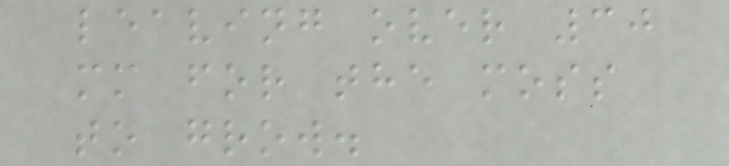leaving over 30
mm for the moss
to grow.
